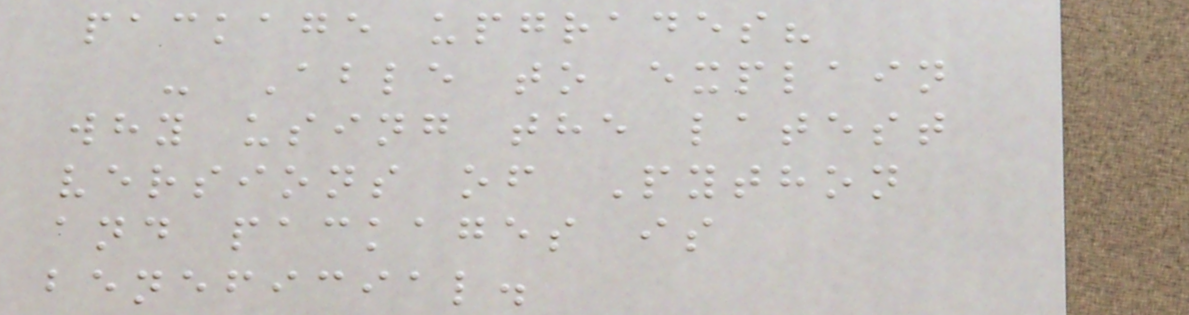package upgrades?
- Able to explain
why using the latest
versions of Python
and packages is
beneficial.
